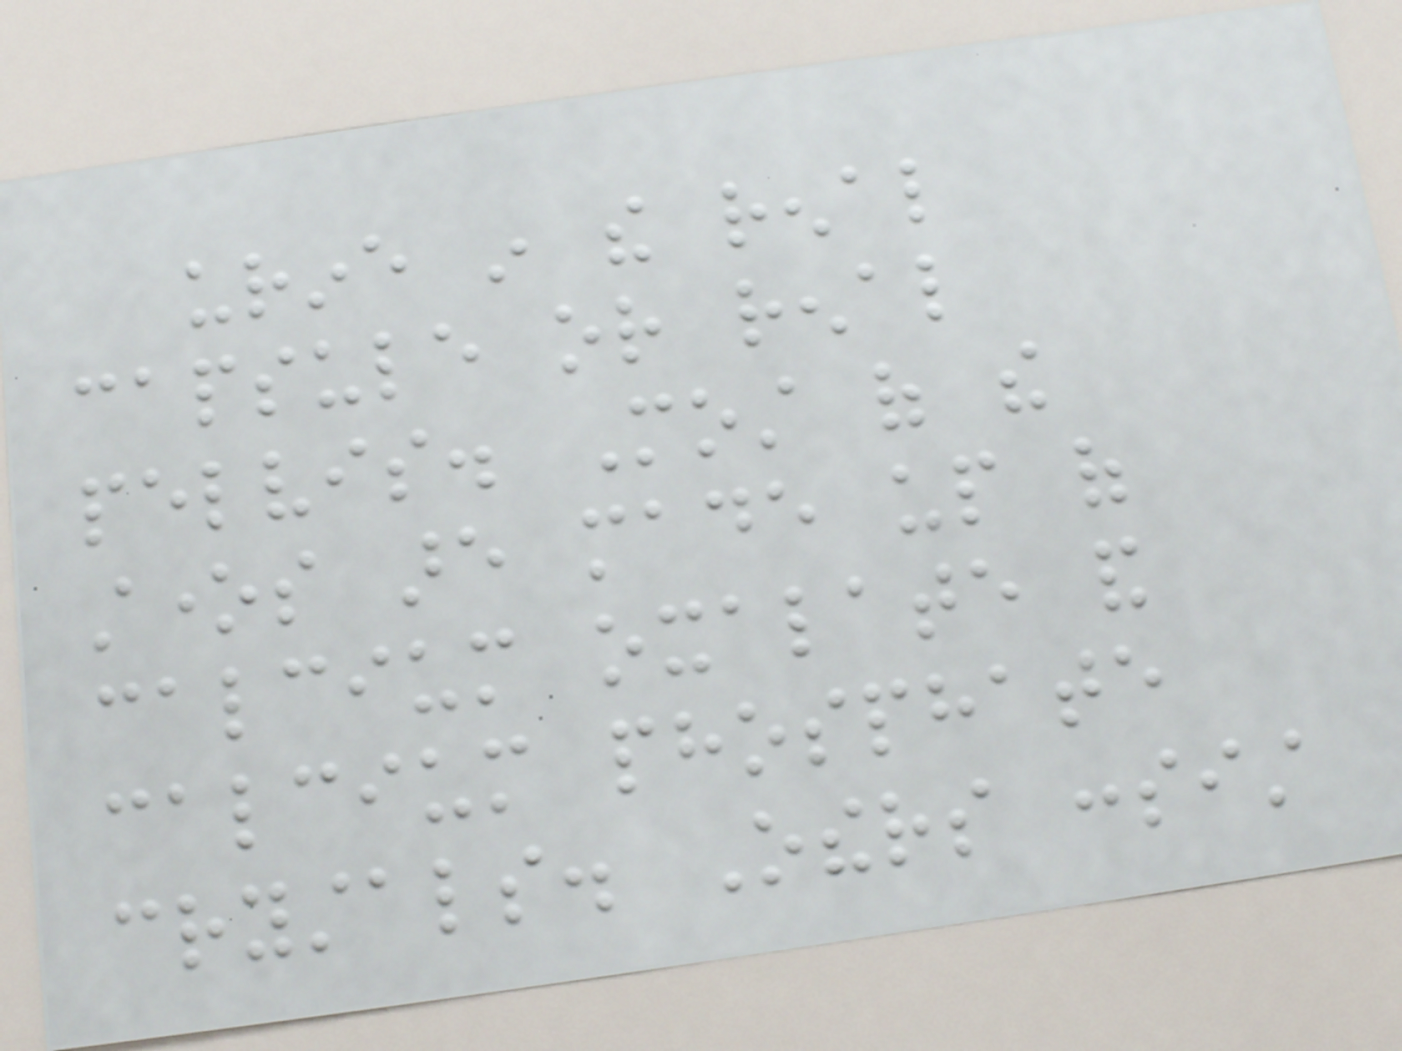urine in the renal
capsule or renal
pelvis. Most of the
stones are made up of
calcium oxalate and
calcium phosphate
crystals. Others consist
